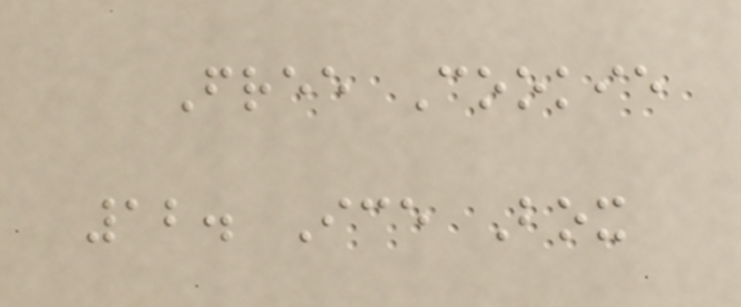Free Cookie
12. Ice Box
